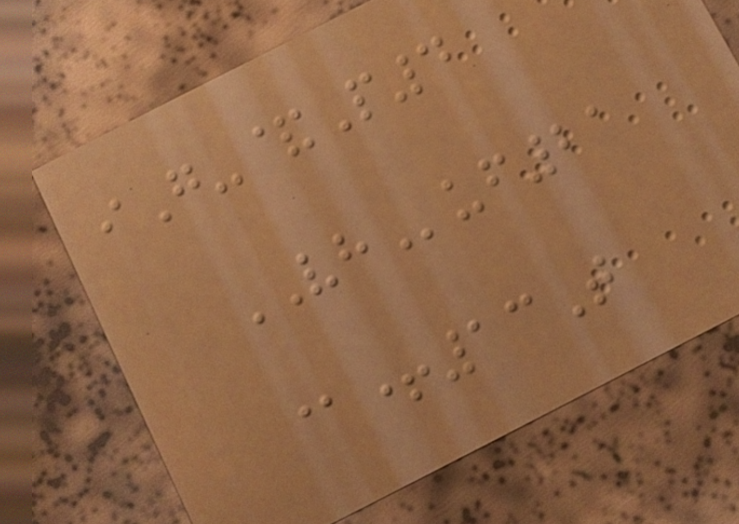iG-&P4
VHuf21
@+13T
